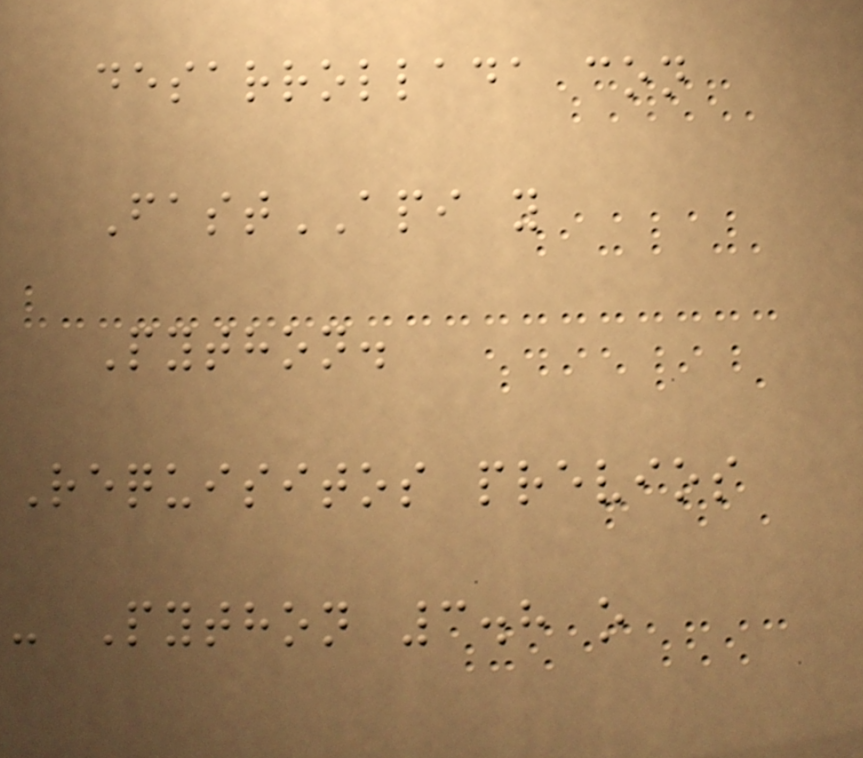desarrollada con
FastAPI y
Python.
Requisitos previos
- Python 3.8 o
